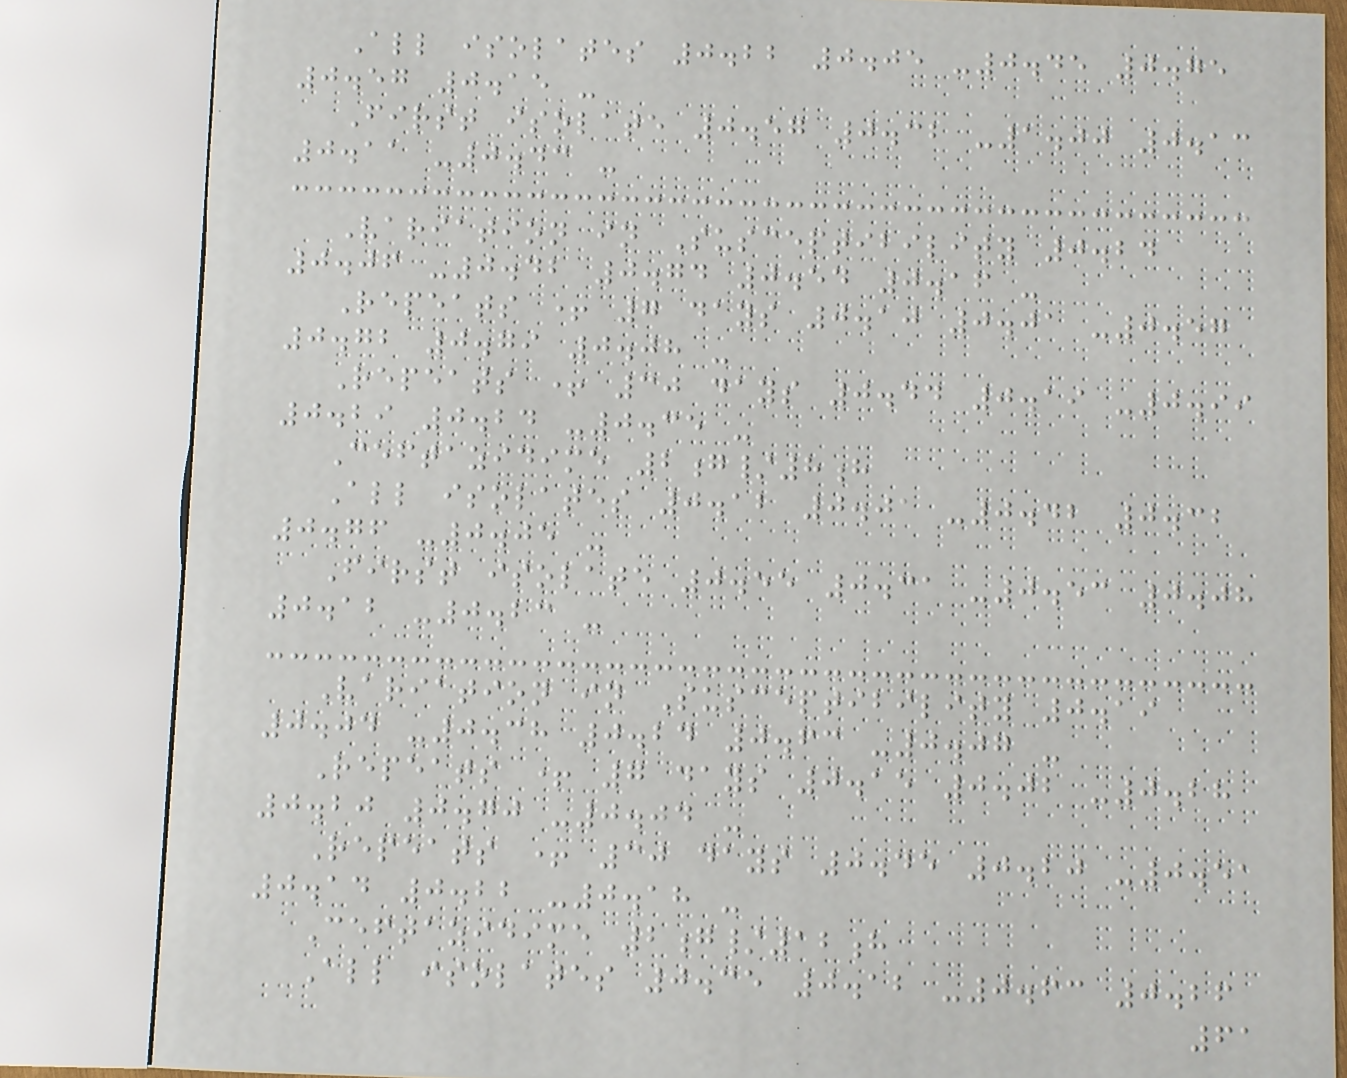All isolates 0.22 0.05 -0.45 0.75
0.57 0.15 -
First isolate 0.57 0.32 -1.00 0.13
0.11 -0.43 -
Variation in Susceptibility 0.24
0.06 -0.42 0.74 0.54 0.16 -
Repeats + 7 days 0.10 0.01 -0.57
0.72 0.79 0.08 -
Repeats + 30 days 0.44 0.19 -0.99
0.29 0.24 -0.35 -
Ceftazidime 2g/8h
All isolates 0.12 0.01 -0.42 0.32
0.76 -0.05 -
First isolate 0.55 0.31 -0.53 0.08
0.12 -0.23 -
Variation in Susceptibility 0.19
0.04 -0.38 0.24 0.63 -0.07 -
Repeats + 7 days 0.15 0.02 -0.28
0.20 0.70 -0.04 -
Repeats + 30 days 0.45 0.20 -0.51
0.14 0.22 -0.18 -
Ceftazidime 2g/12h
All isolates 0.35 0.12 -0.63 0.26
61
